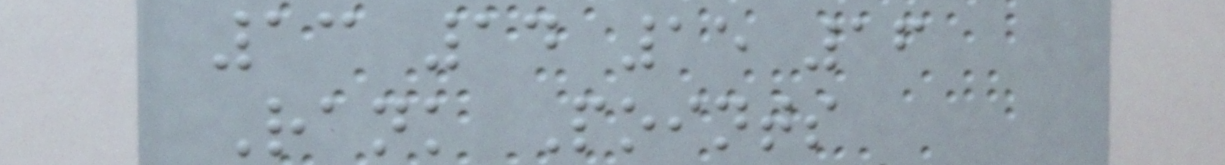13 14 15 16
Rank Points
